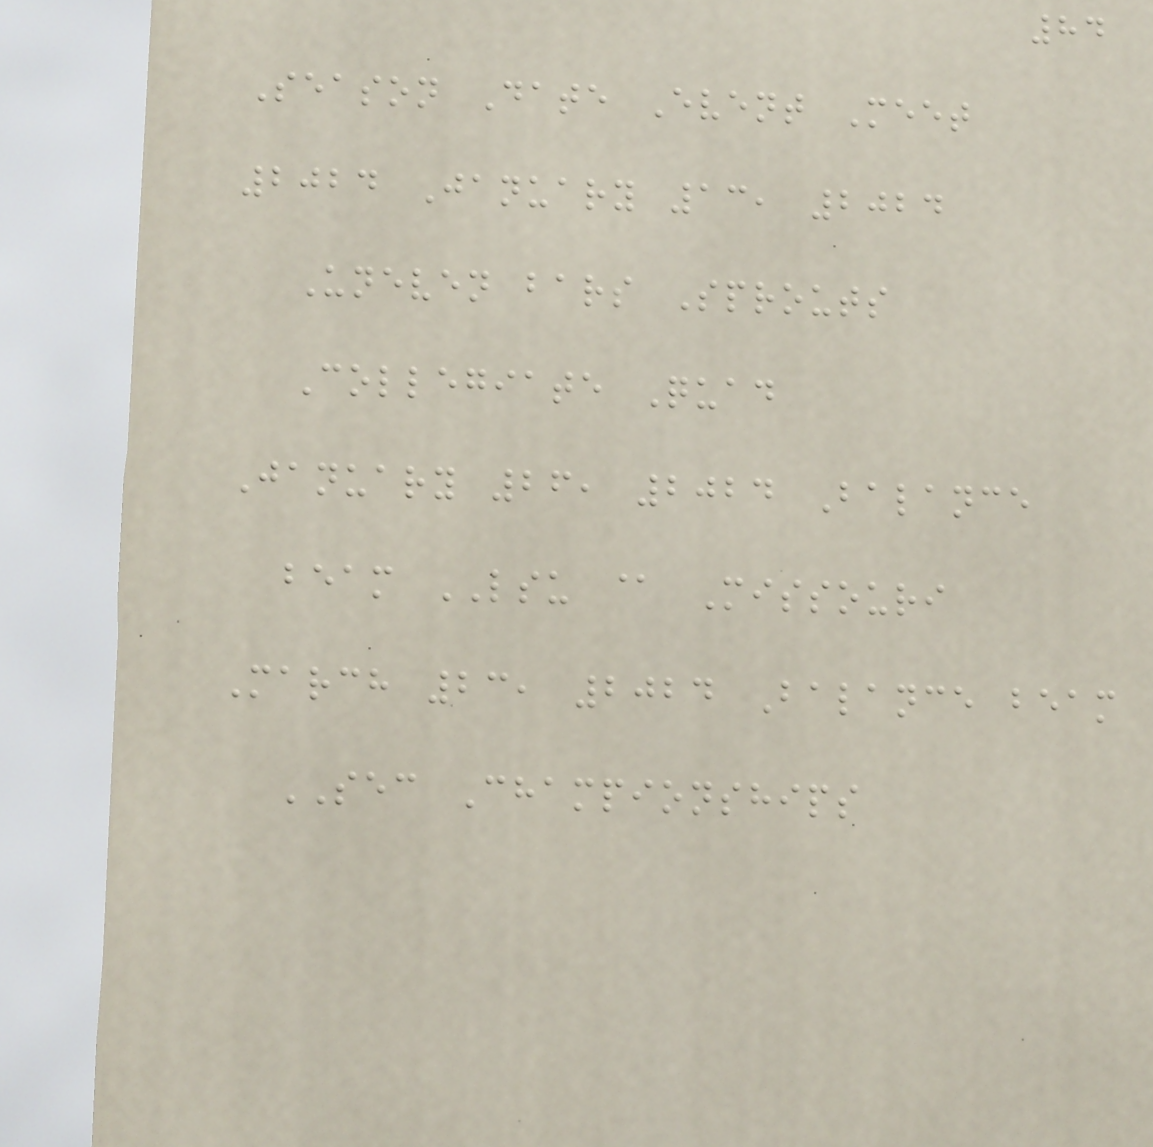84
Season Date Event Meet
2024 January 13, 2024
Uneven bars Sprouts
Collegiate Quad
January 26, 2024 Balance
beam LSU @ Missouri
March 23, 2024 Balance beam
SEC Championships
